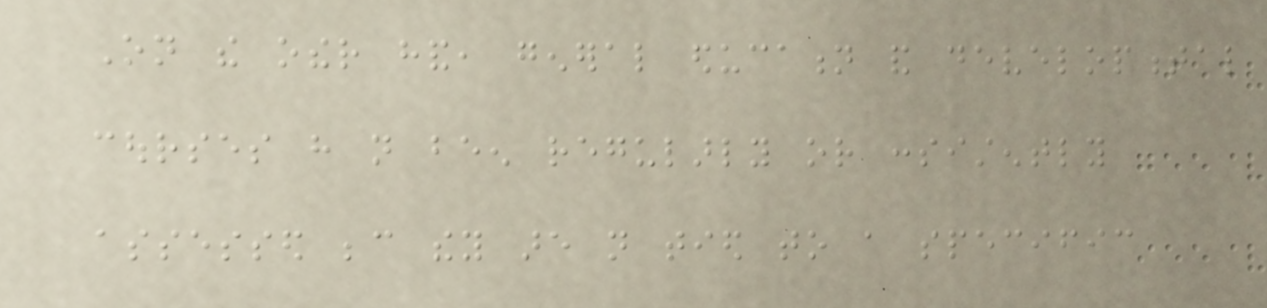On the other hand, general education and developmental
courses have not been regularly or consistently
assessed because they are not tied to a specific
